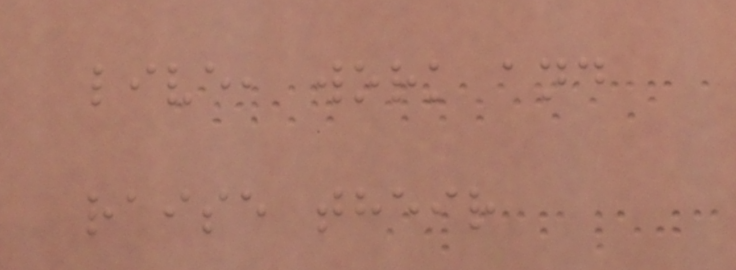live, work and
raise their
